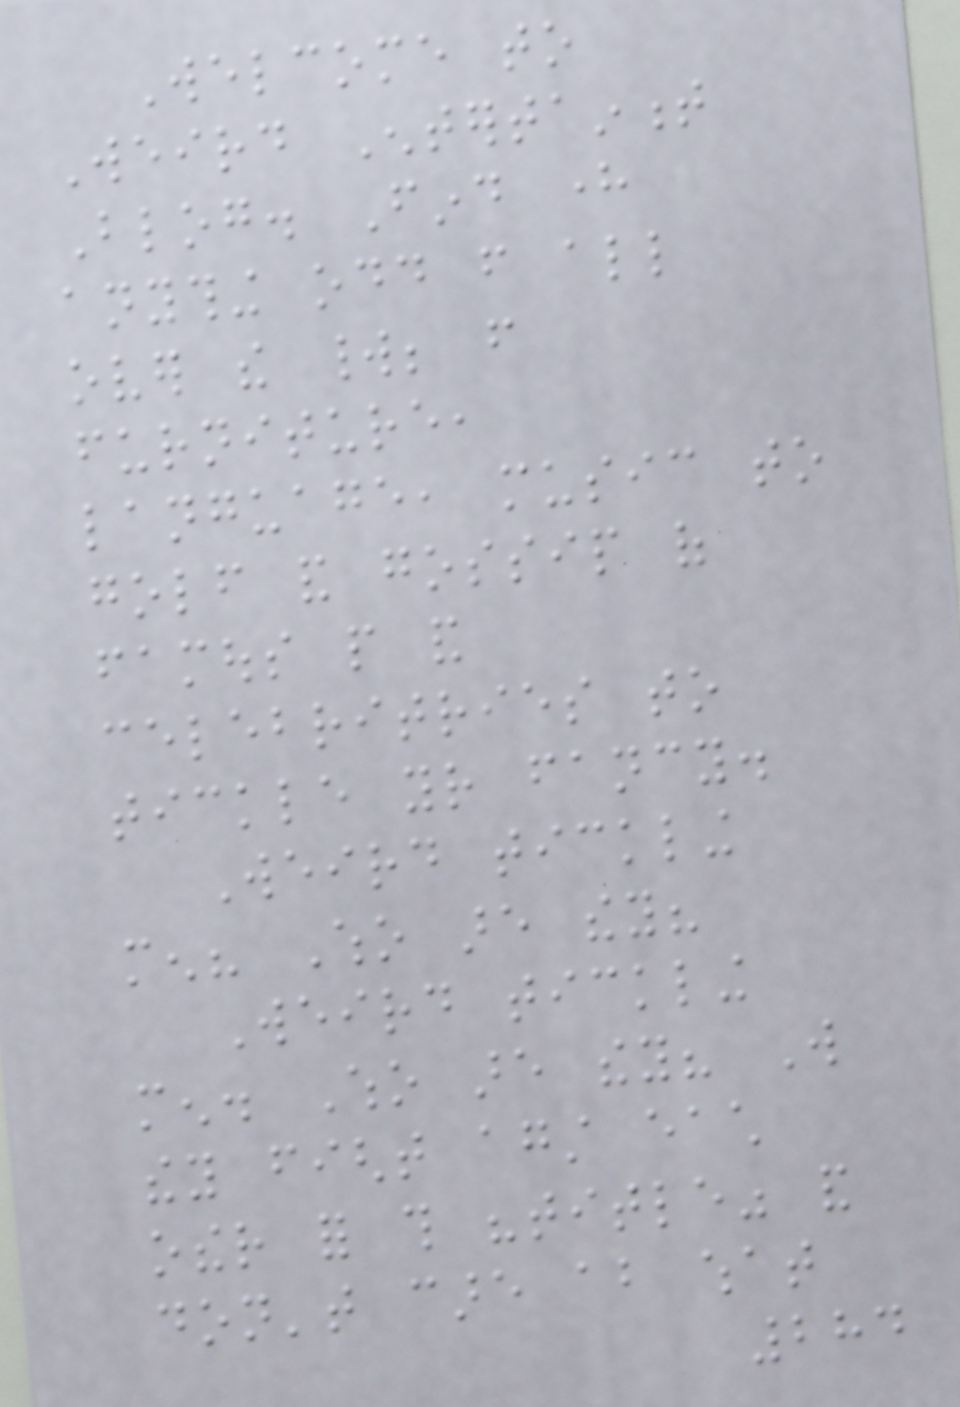Welcome to
Weird Entertainment
Blog. Find here
anything odd from all
over the world; from
furniture,
language, music to
golf and gossip of
famous people and
celebritries to
tickle your fancy.
Weird tickling
men? Who are they?
Weird tickling
men. Who are they? Will
they fight against each
other for this "title" and
don't care about what
284
